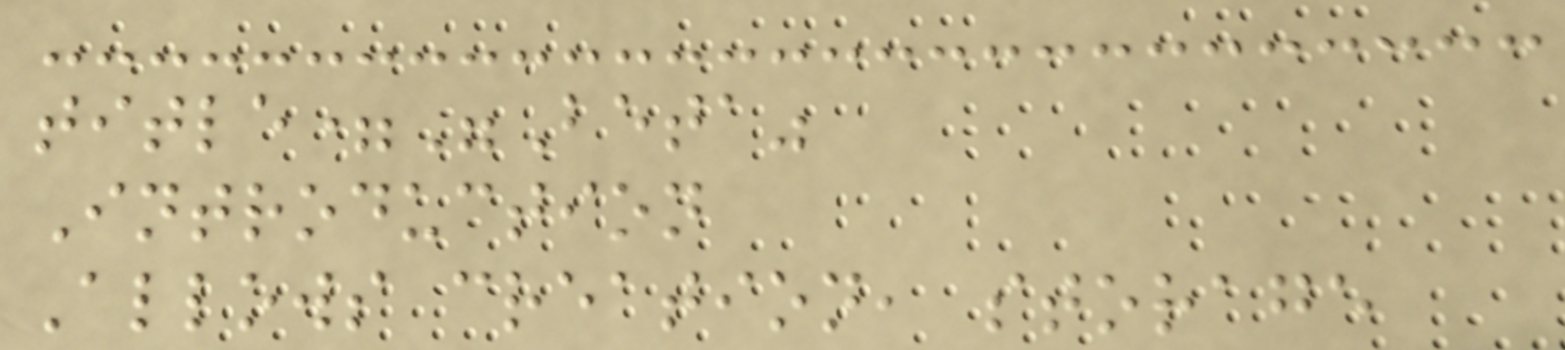title="Beta"
Introduction
Allows creation, storage
